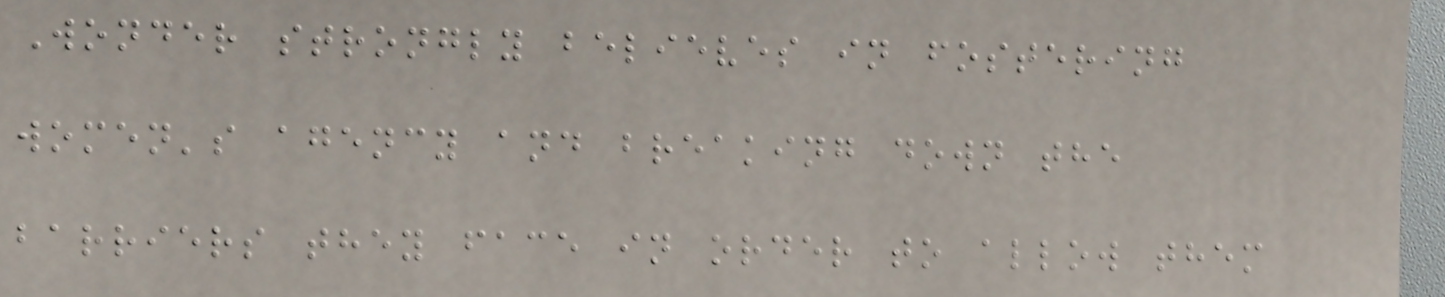Wonder strongly believes in fostering
women's agency and breaking down the
barriers they face in order to allow them
